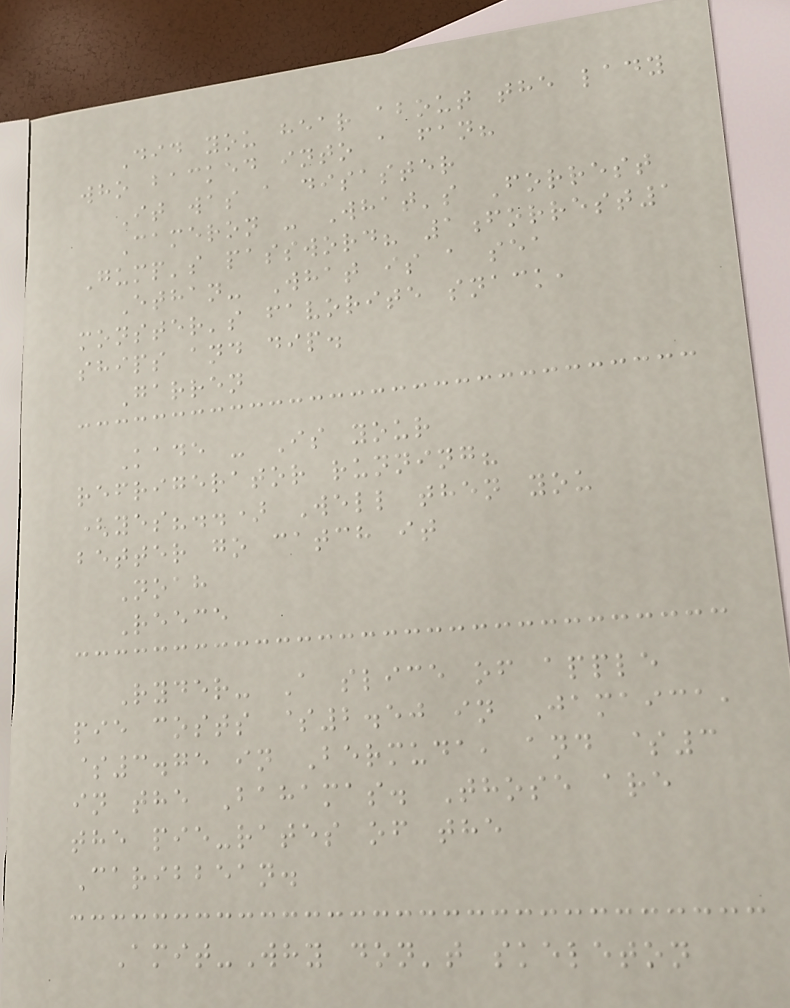Did you hear about the lady
who backed into a fan?
It was a disaster
Cameron - What's Forrest
Gump's password? 1forrest1
Ethan- What is a sea
monster's favorite snack,
ships and dip.
Garren
Kade - Is your
refrigerator running?
(yes?..) Well then you
better go catch it
Noah
Reece
Ryder- A slice of apple
pie costs $2.50 in Jamaica,
$3.75 in Bermuda, and $3
in the Bahamas. Those are
the pie-rates of the
Caribbean.
Amit-Why don't skeleton
